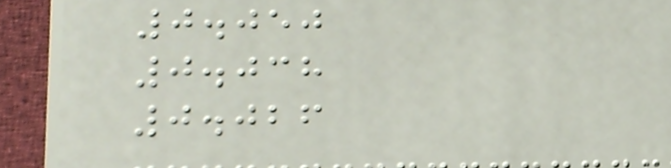0.050
0.038
0.026
